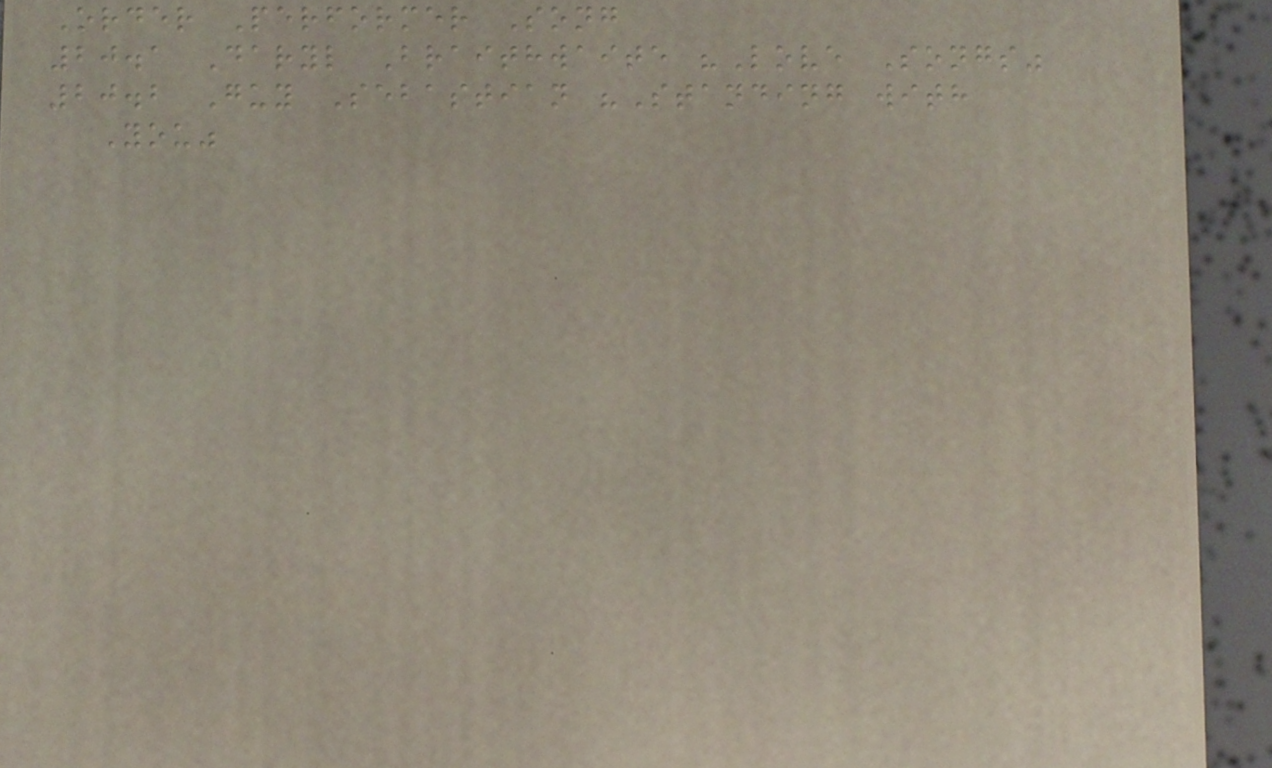Order Performer Song
20.1 Daryl Braithwaite "Love Songs"
20.2 Guy Sebastian "Standing with
You"
